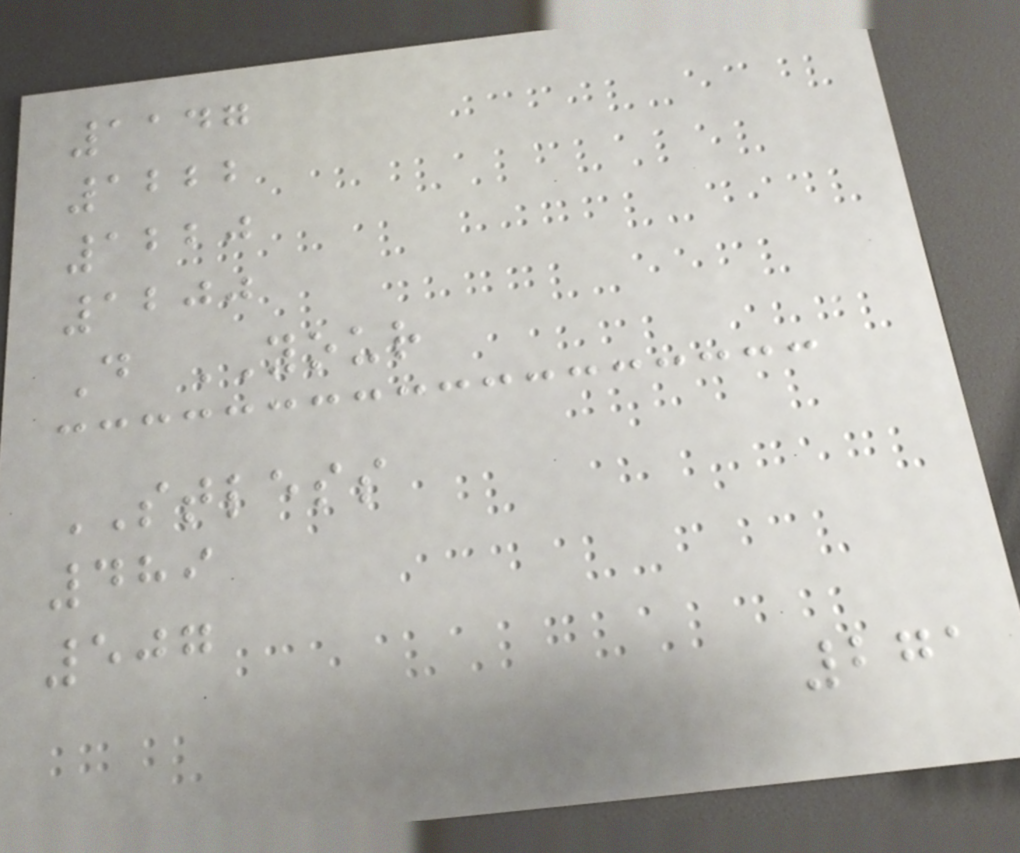1147
1222
1220
1200
D YOUR
STLESS
489
507
271
